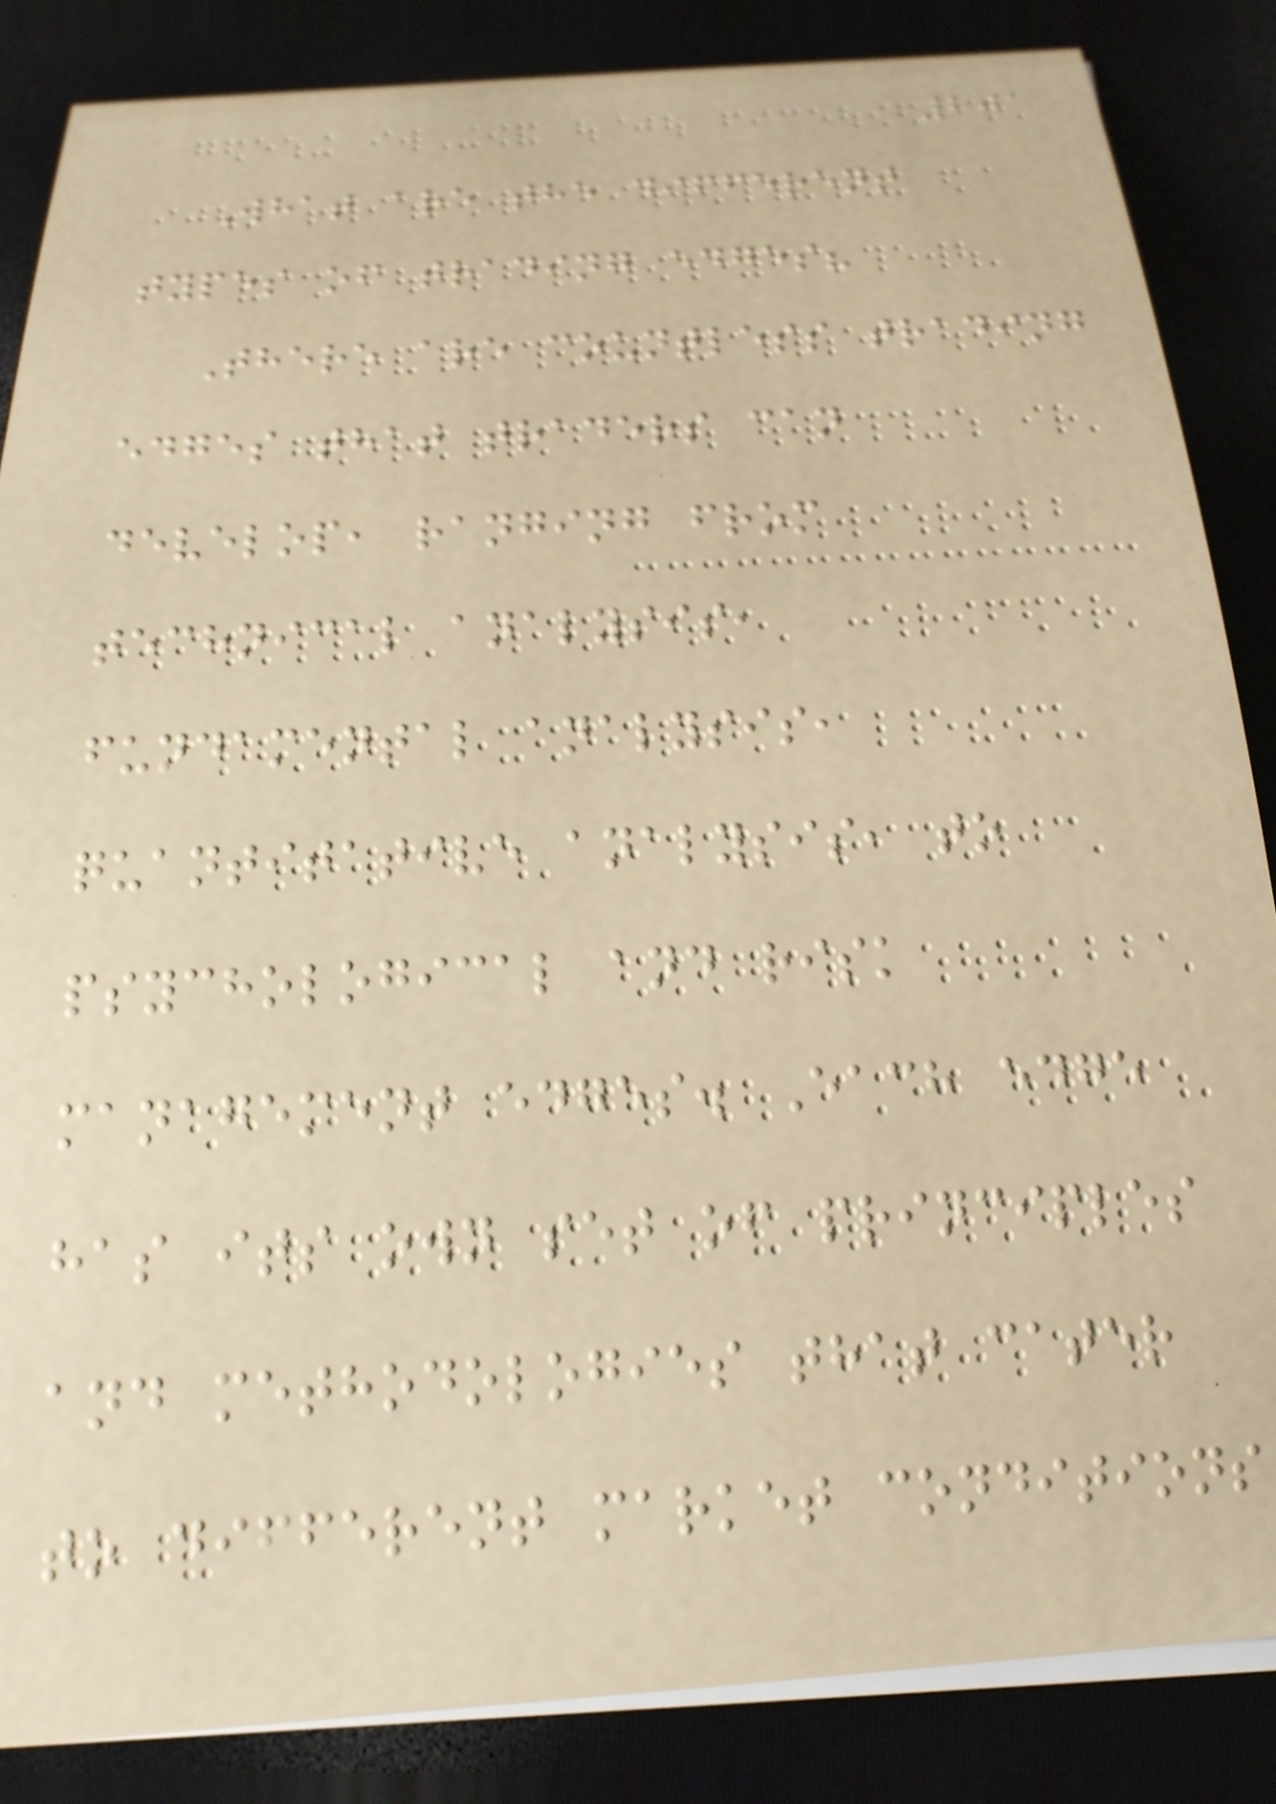201
What are the different
types of trading edges?
There are countless trading
edges that traders can
develop, ranging from
technical analysis,
fundamental analysis,
quantitative analysis, to
psychological and risk
management edges. Each edge
has its own set of principles
and methodologies that cater
to different market conditions
